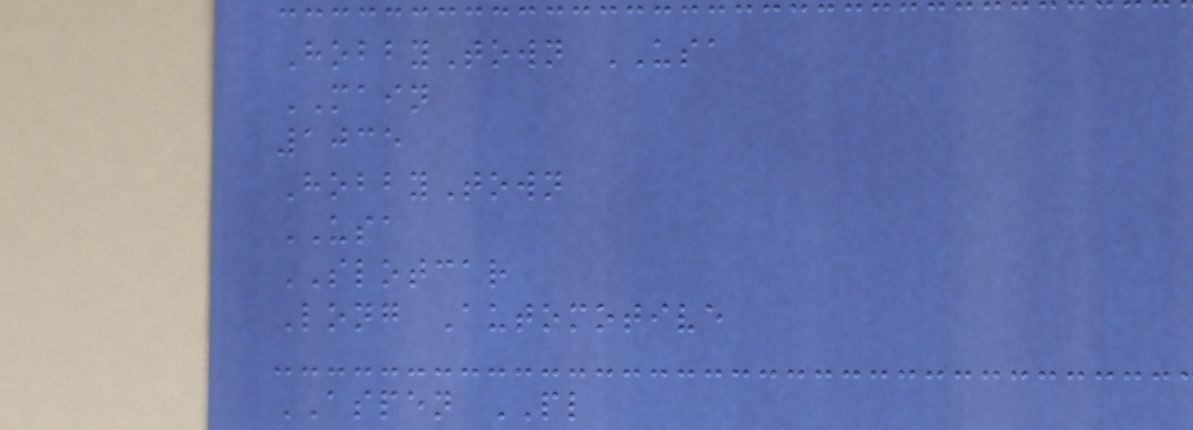HobbyTown USA
MAIN
1035
HobbyTown
USA
SLOTCAR
Long Automotive
ASPEN PL
